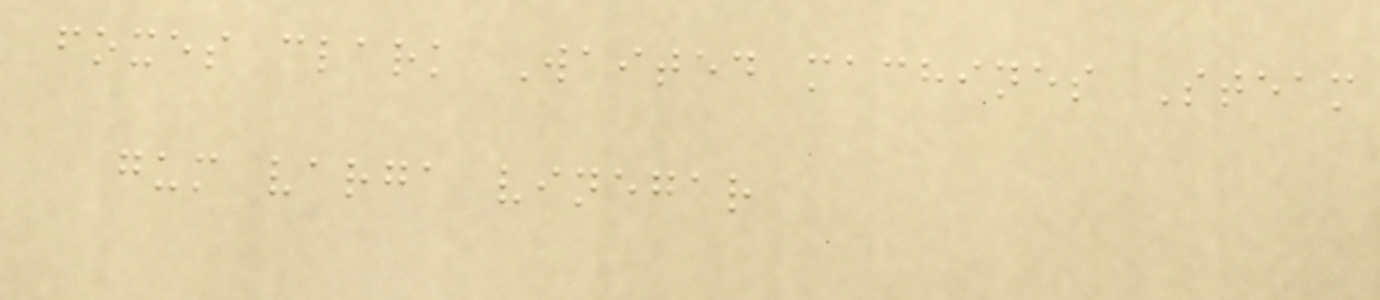foxes clark Waited machines Steam
gum varga vinegar
